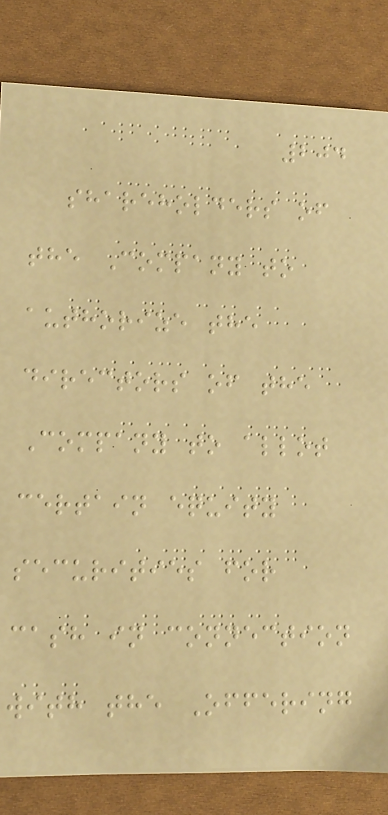204
shareholders of
the Company to
authorize the
directors of the
Company to allot
certain equity
securities for
cash in connection
with the Offering
